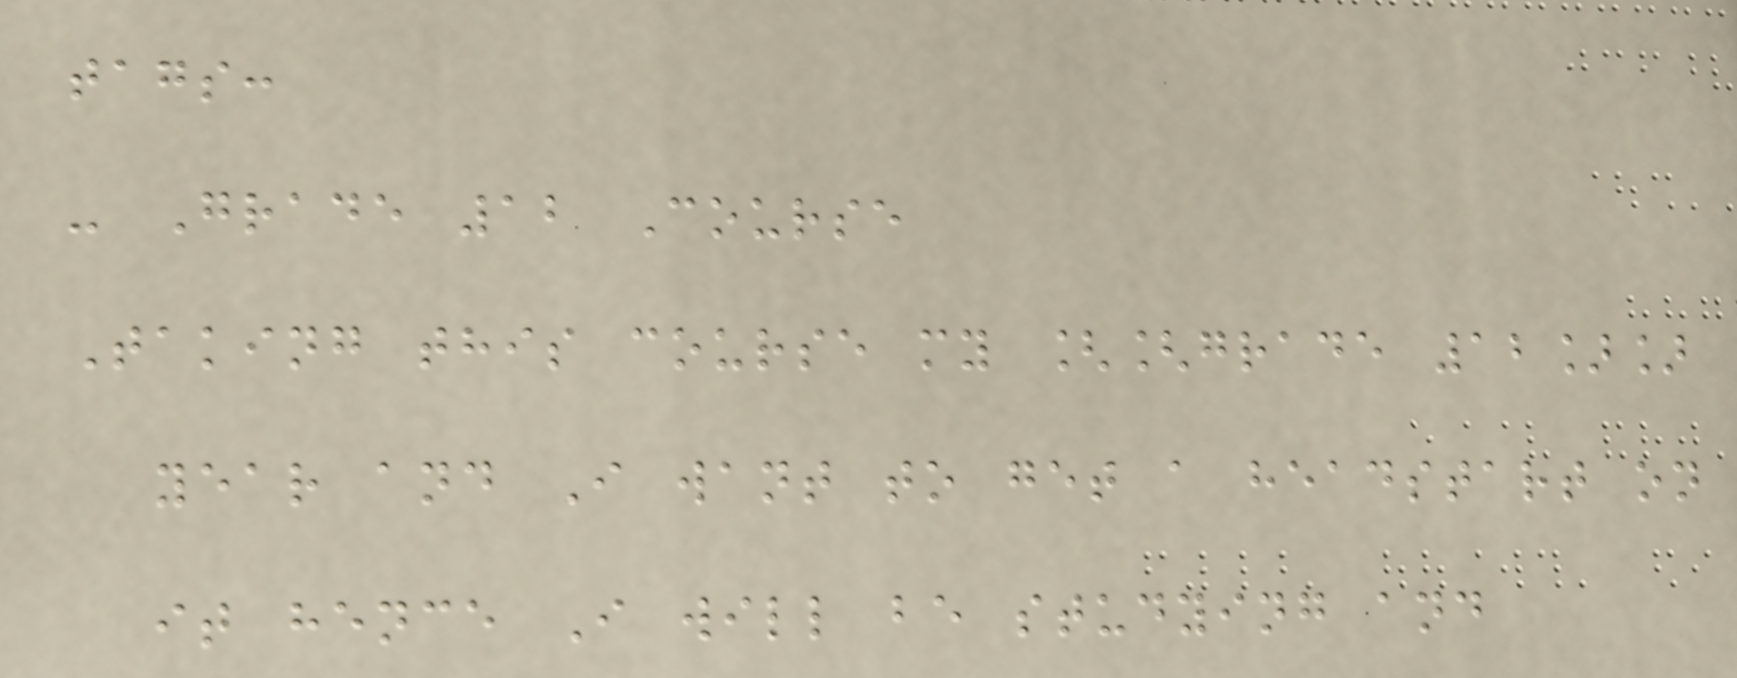tags:
- Grade 12 Course
Taking this course my [[grade 12]]
year and I want to get a headstart on
it hence I will be studying and
